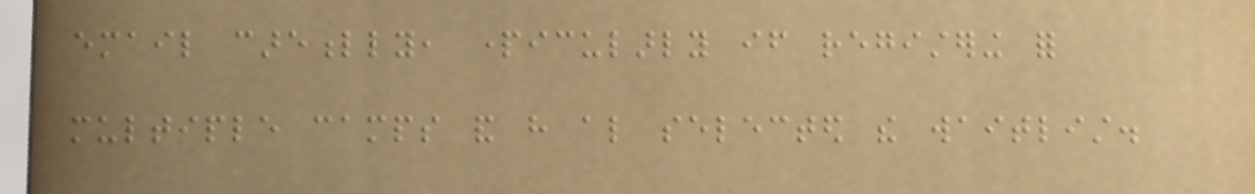email carefully, particularly if registering for
multiple camps and have also selected the waitlist.
